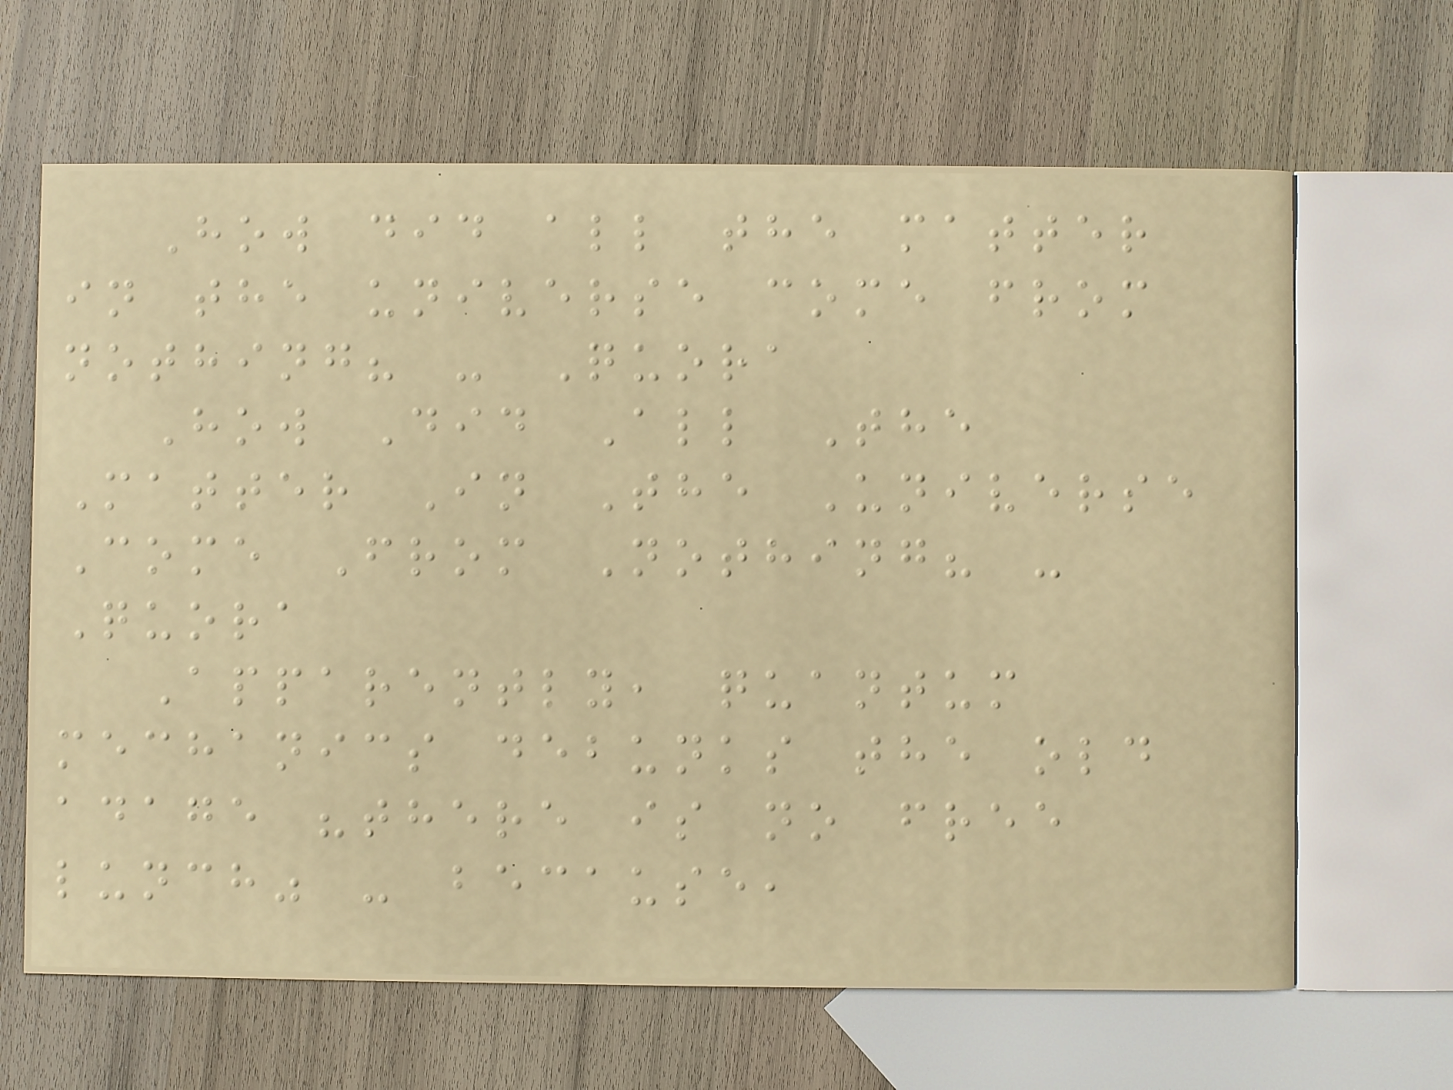How did all the matter
in the universe come from
nothing? - Quora
How Did All The
Matter In The Universe
Come From Nothing? -
Quora
Apparently, quantum
mechanics debunks the old
adage "there is no free
lunch" - because,
